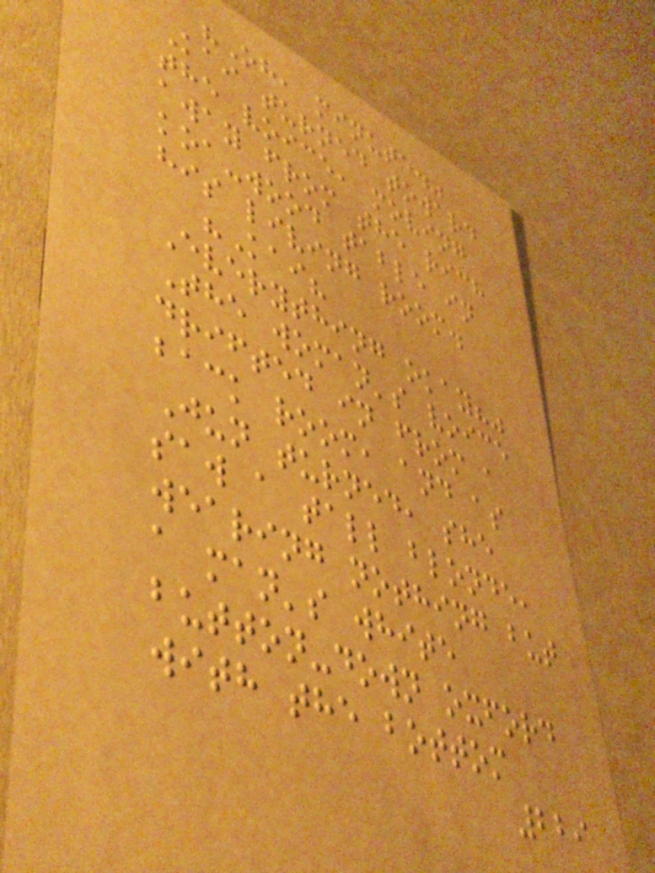"Oh, minute."
Kai turned toward
the voice, moving
away from the rich
koa-wood table in
his living room.
"Kai?
Everything okay?"
The woman's voice
drifted in from a
back room, and as
Jun turned, she
saw a tall blonde,
wearing nothing but
a man's white
button-down oxford
with the bottom
229
